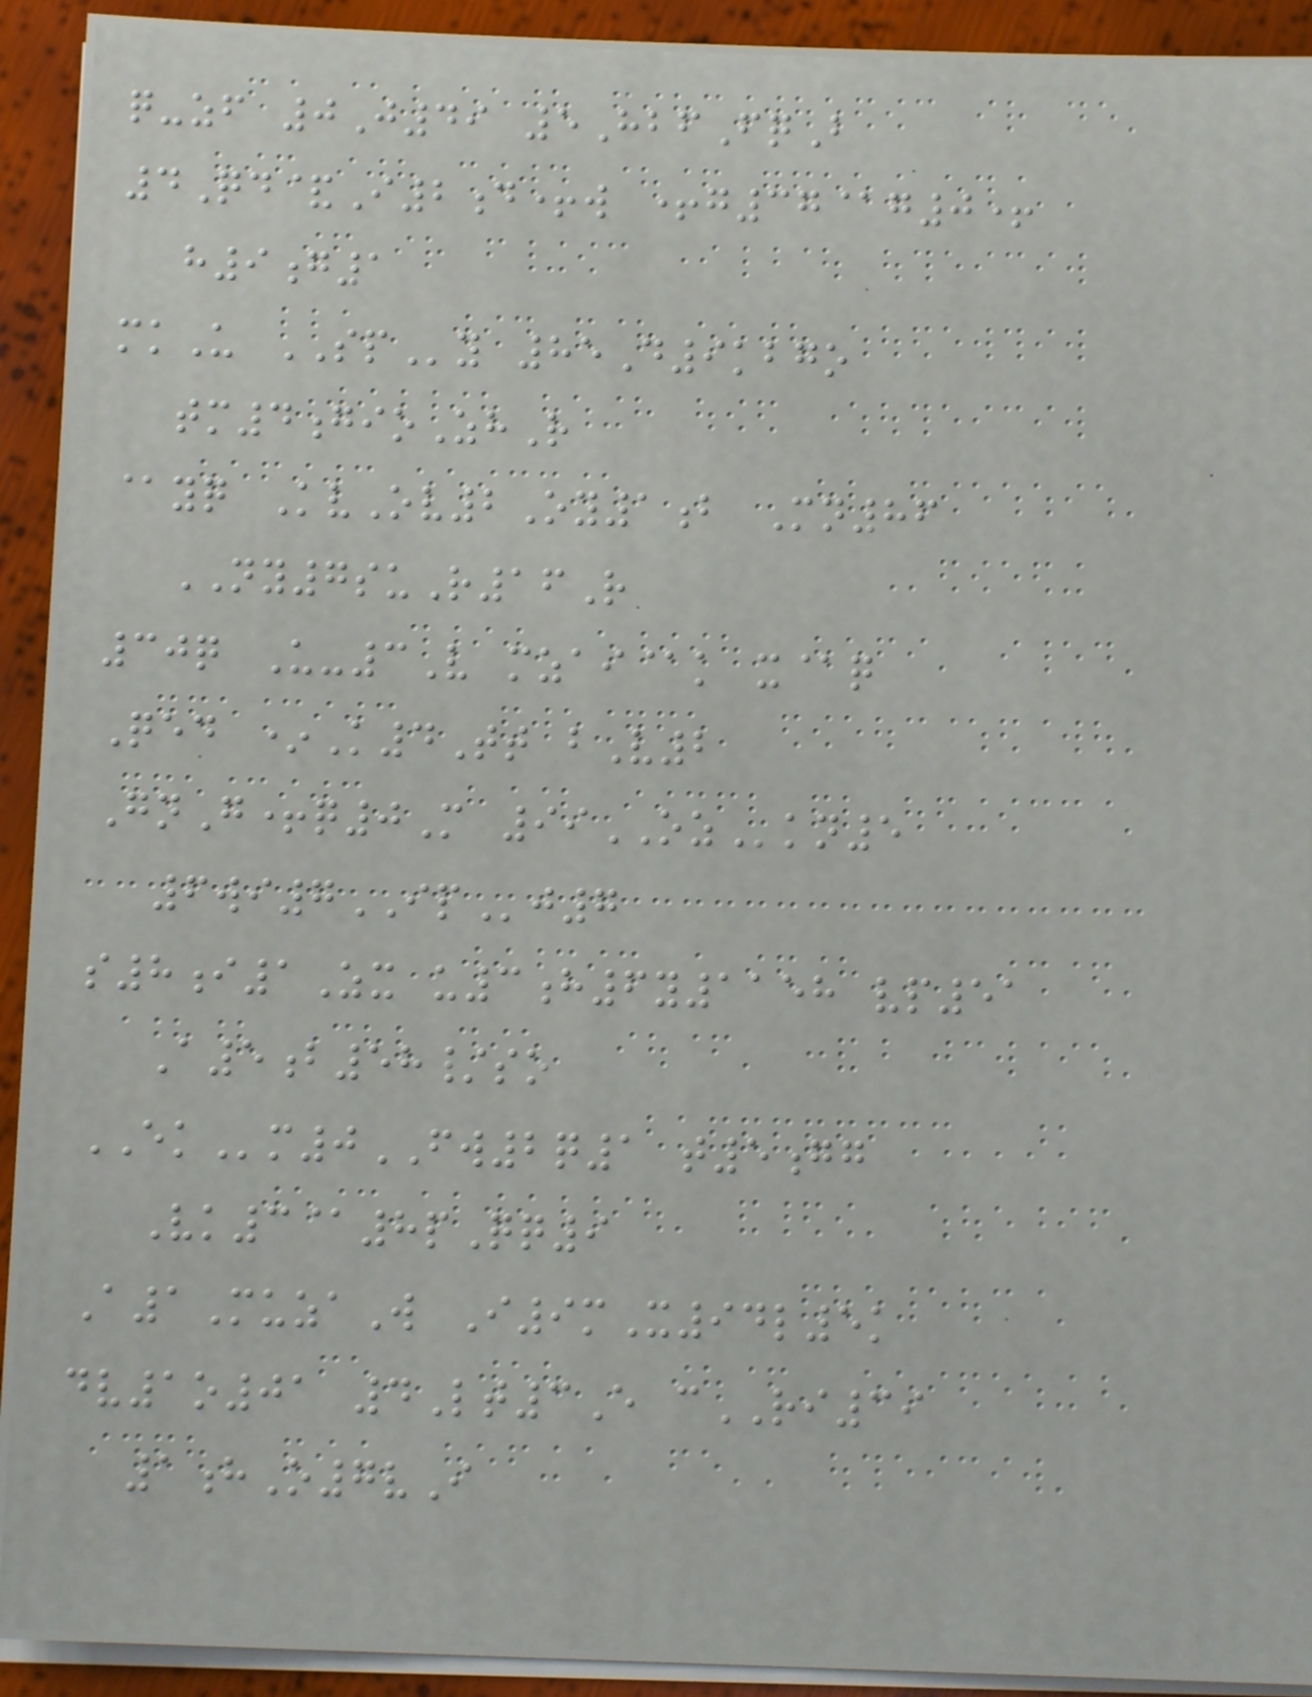q-zf 0J49 5HbfFqB
4Qd&I2d+w +g37@g0+
h9g1
mkU SPy 85D9kbgo
tm4gioZhR
@yq KvOv2Oy1b Mn86
NY7suR16R
30q U-3V mzai@k x@q
Qed *K4Tt bV2
GnG+q0M 99OZkn5
6wi7IPj7
s8i1Zx u3h6y1158 vp51
A5b58/so
EKm0FW2q1 t5gg
Vk3@8pQq9
A1MuzaW I9mX94l5k
dv1o01 4Lt3E cRI39
1hO7vI
